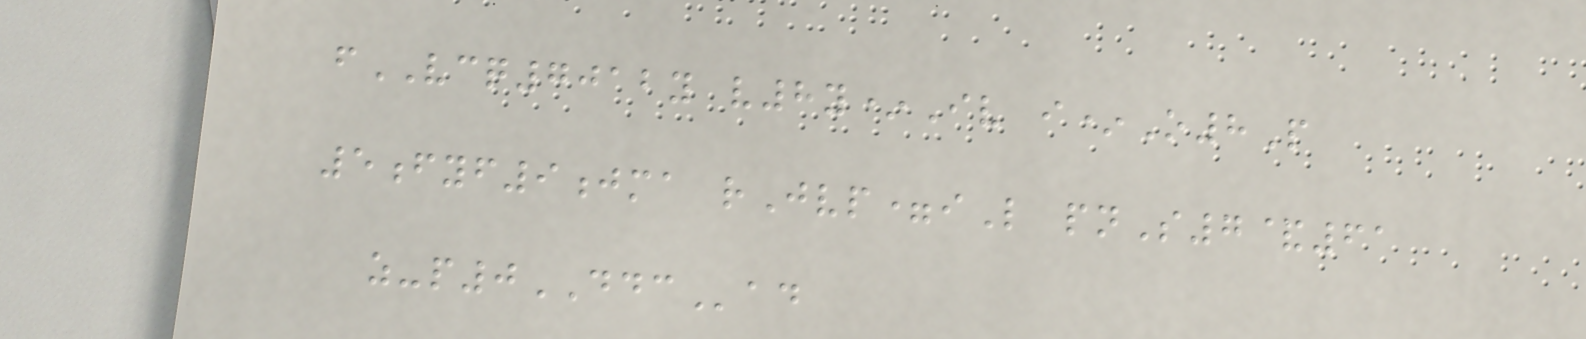fVCQ7012y v8y*Iv i*O8P
5fyf9jma rJvp=iL pnS7&61
z-p0DDCad
